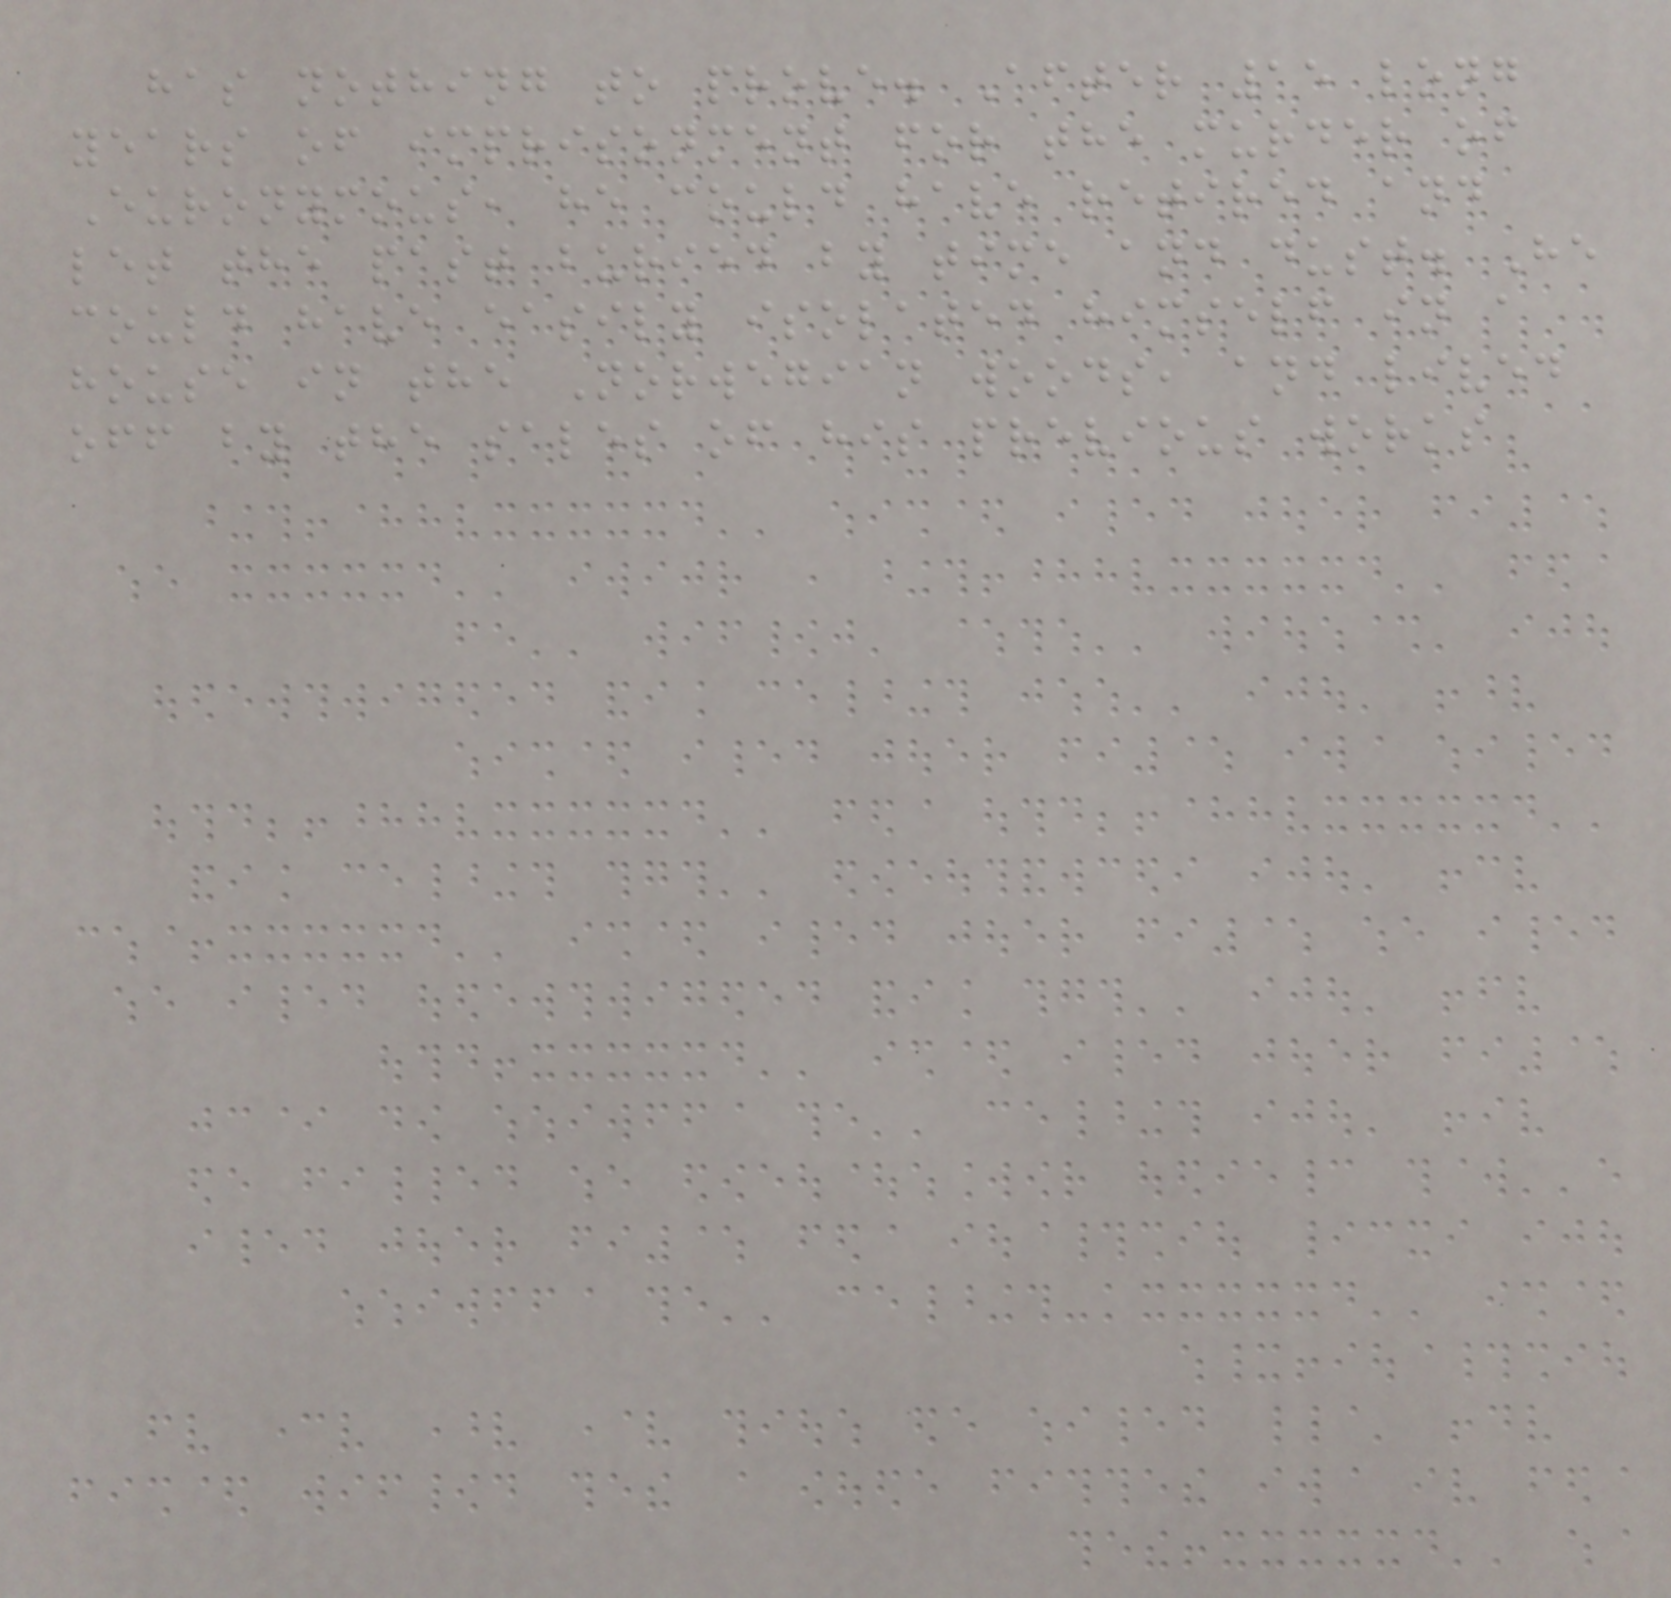has nothing to prove. After 15 long
years of imprisonment for the murder of
Euronymous, he could have retired and
let the past buried by time and dust. He
could have easily isolated himself in a
house in the Norwegian woods, and lived
off by the sales of his previous works
